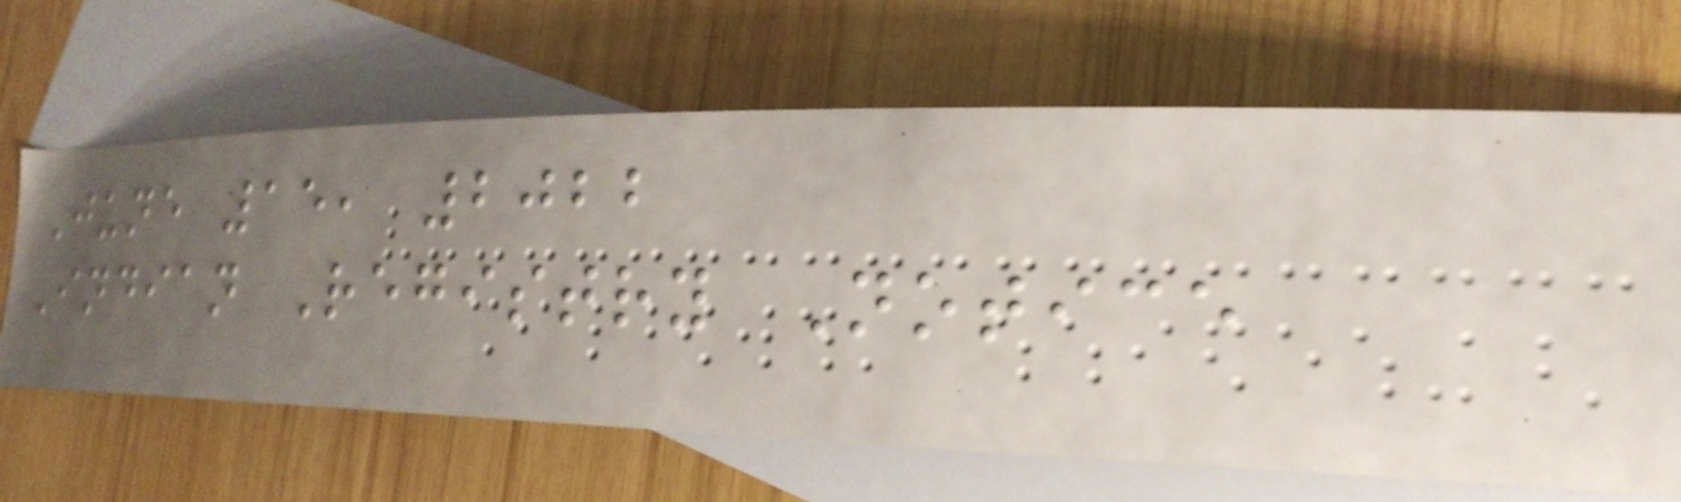June 15, 2022
Indian Registry Notice
